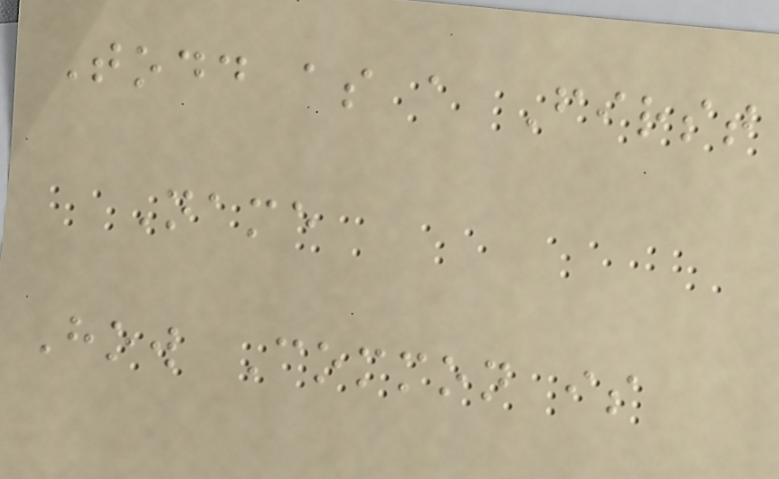Todd as a First
Name
How Common is
